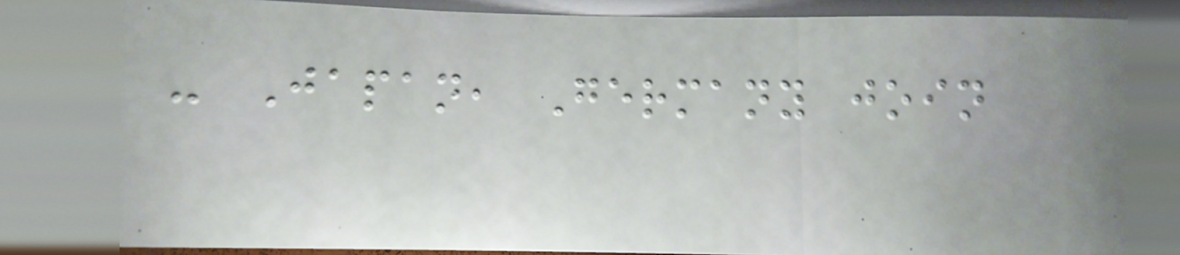- Japan, Germany join
